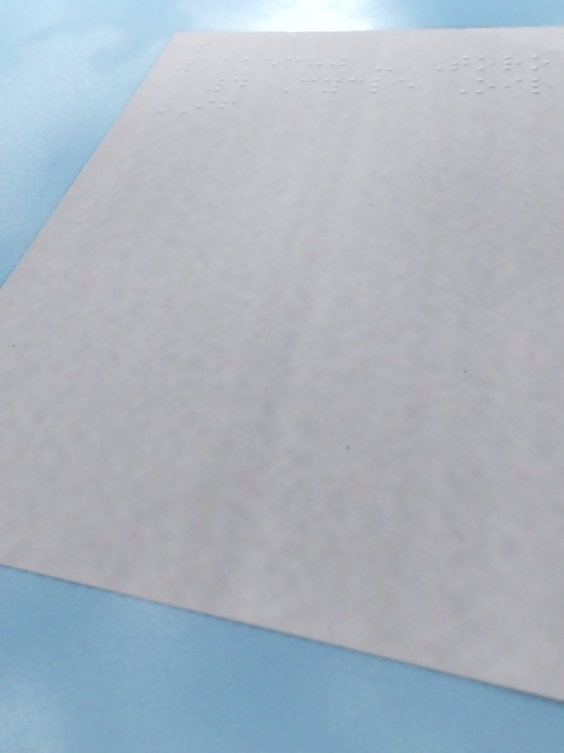.
1115380 - Toro
4 Cycle Oil
IF
